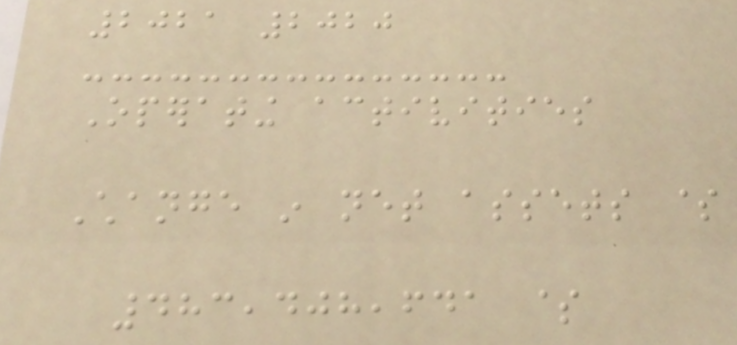2021 2020
Operating activities
Change in net assets $
483,408,641 $
